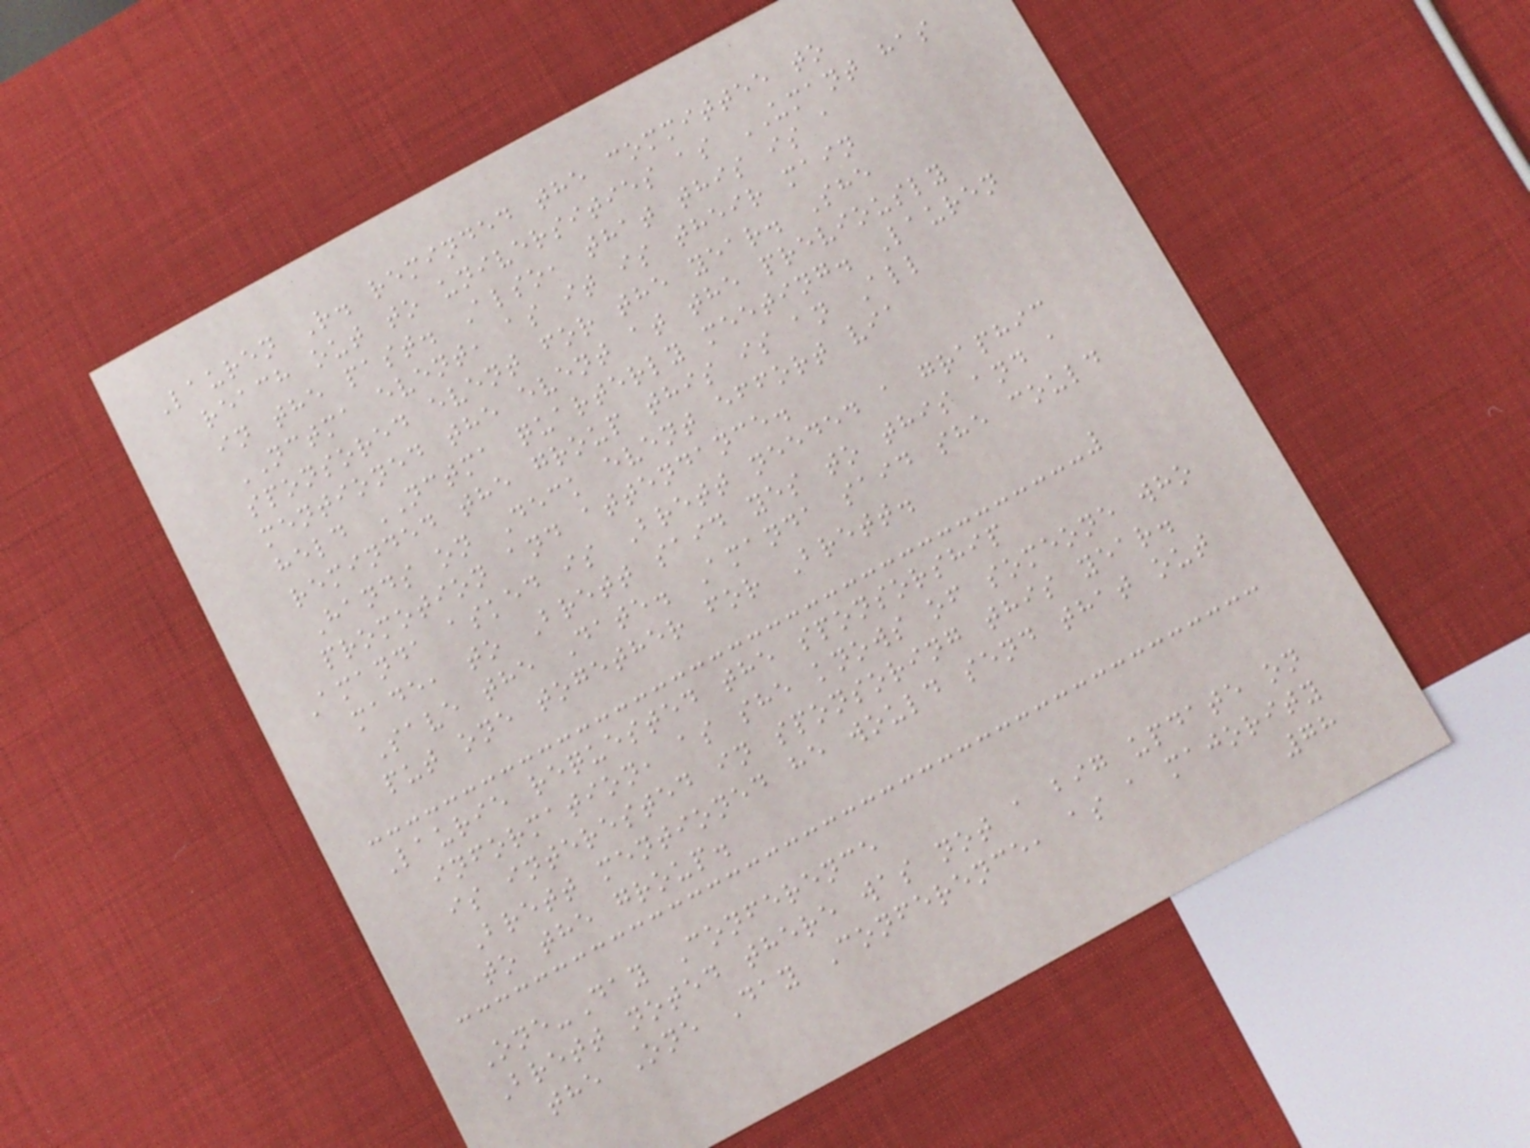Lauren R. reminded the committee to
reach out to universities as UMANT has
in the past. Also, that this is a
NCTMA event, as it is their main
sponsored event for the year. She
mentioned the event at the previously
held NCTMA quarterly meeting. Lauren
reminded the group this is an All
Hands on Deck event effort via
promotion and attendance.
Amanda asked is Brett needed a graphic
made, to Brett said yes to this and a
Save the Date. Amanda said she could
put one together for Brett.
Laurie requested the sponsorship
information, as she knows of someone who
is interested in sponsoring this year.
Brett mentioned he would send that out
to the group.
One-Day Conference
Brett noted there was not a big update on
the One Day Conference, as a majority
78
